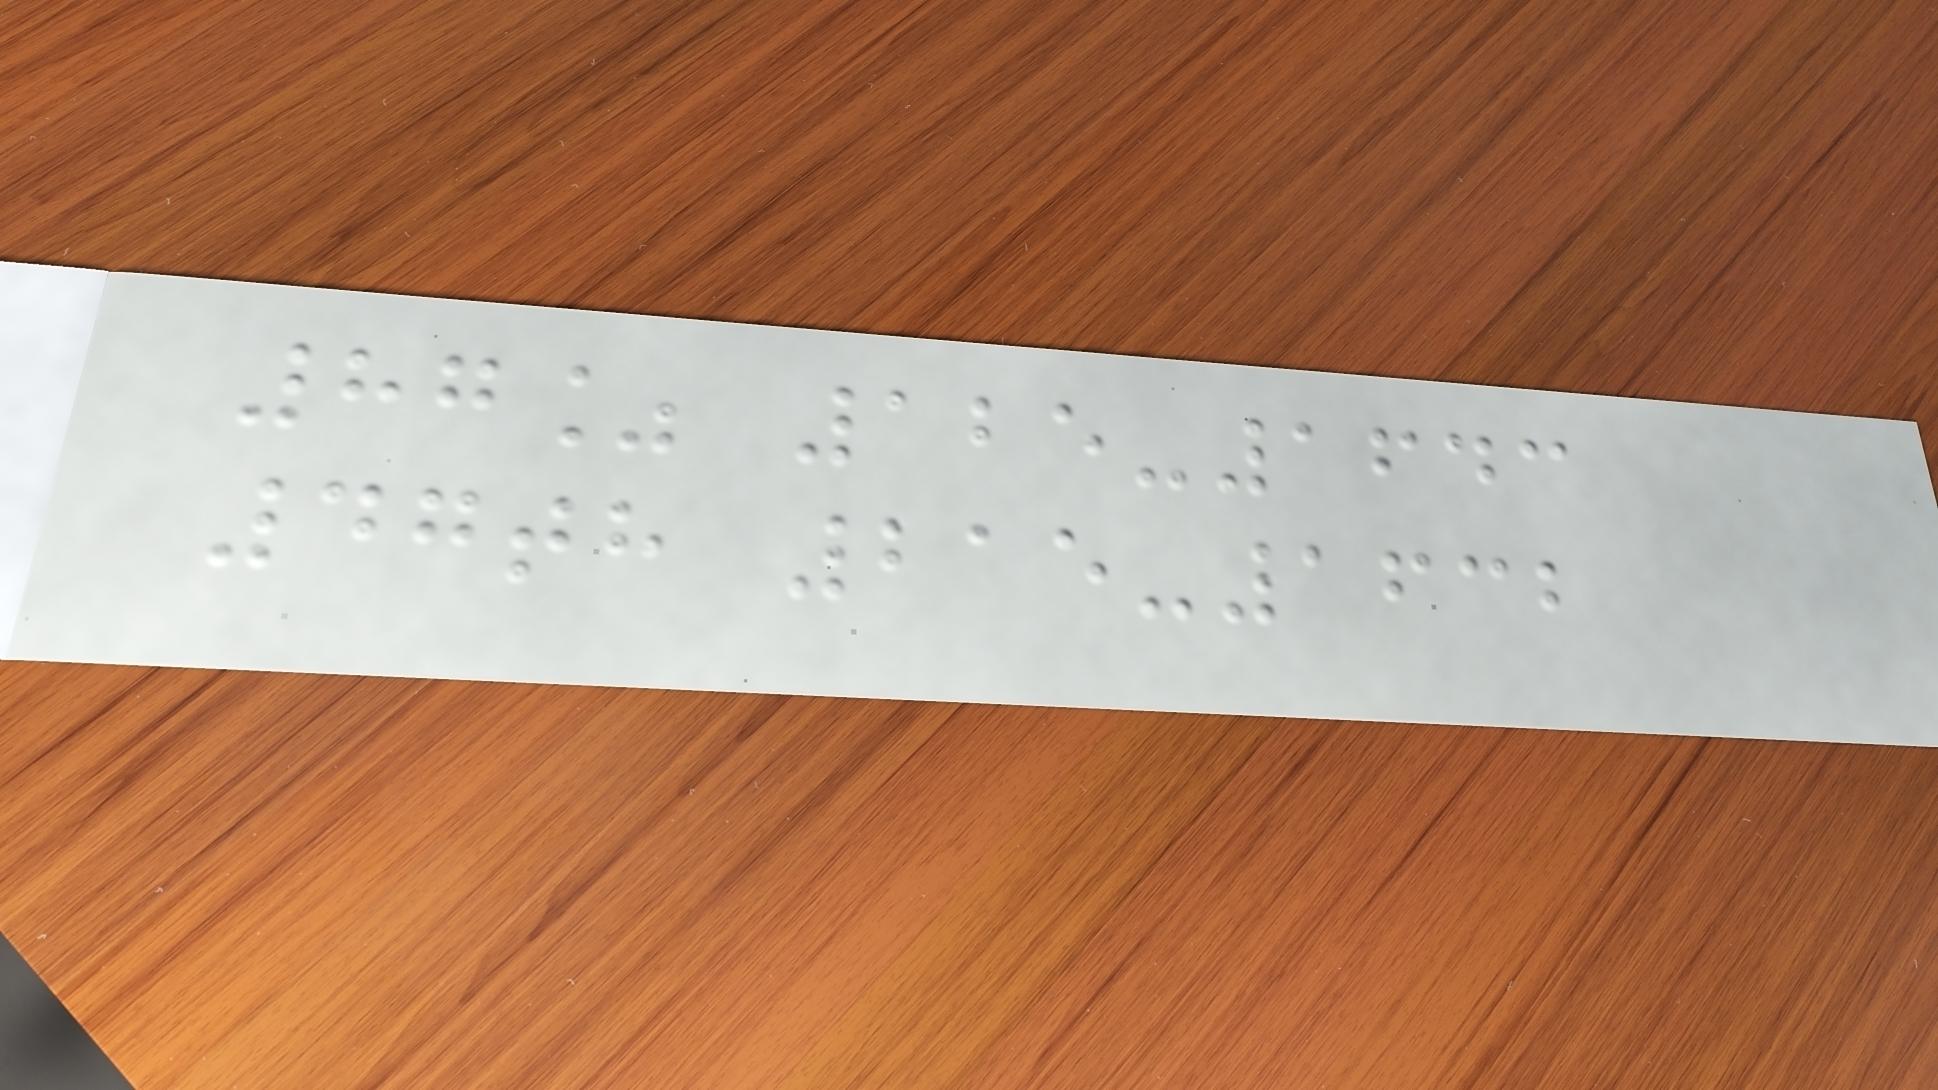87% 125-1643
47th 215-1632
